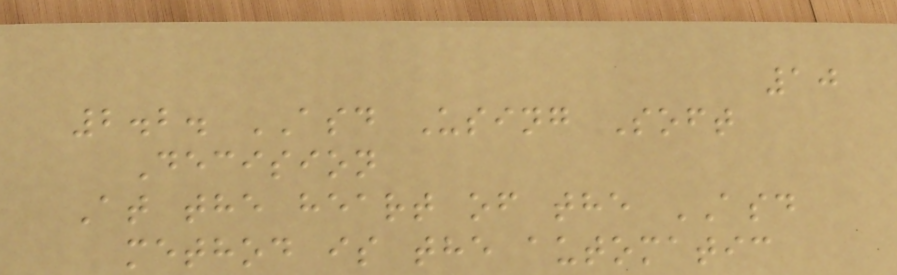10
2.2. ASD Using Soft
Decision
At the heart of the ASD
method is the automatic
